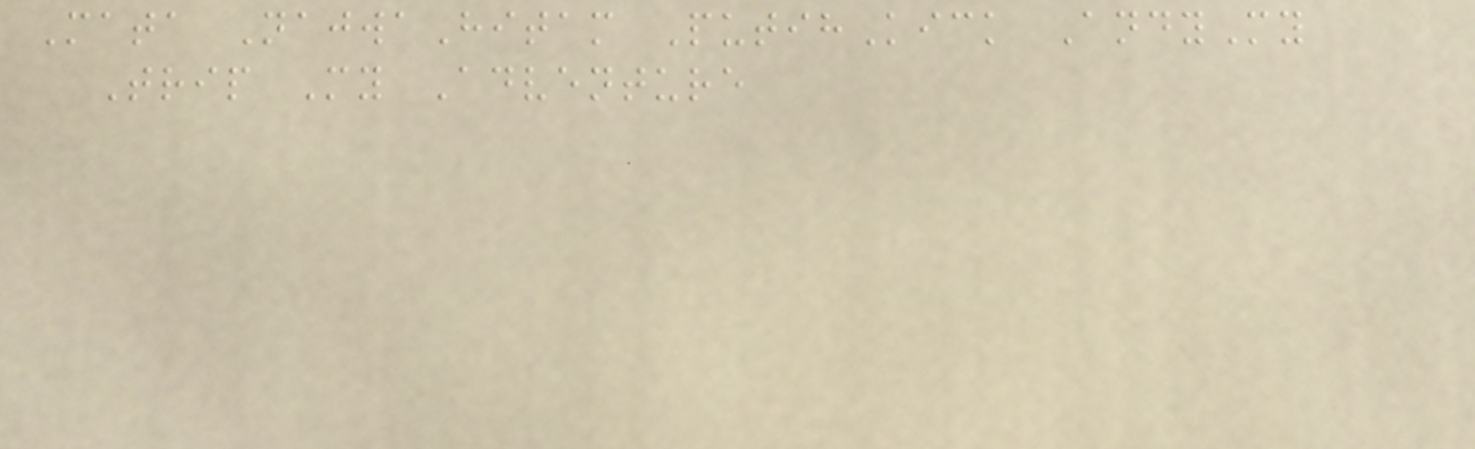Mata NajwaHitam PutihKick AndyMy
Trip My Adventure
